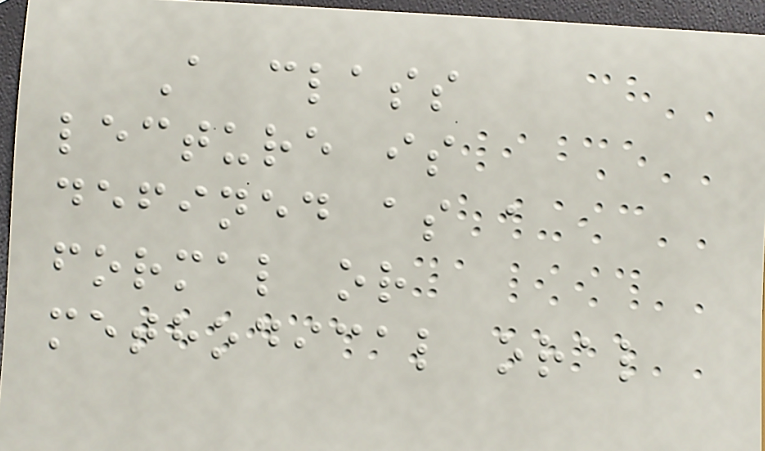A class
lecture is
defined as a
formal or
methodical oral
